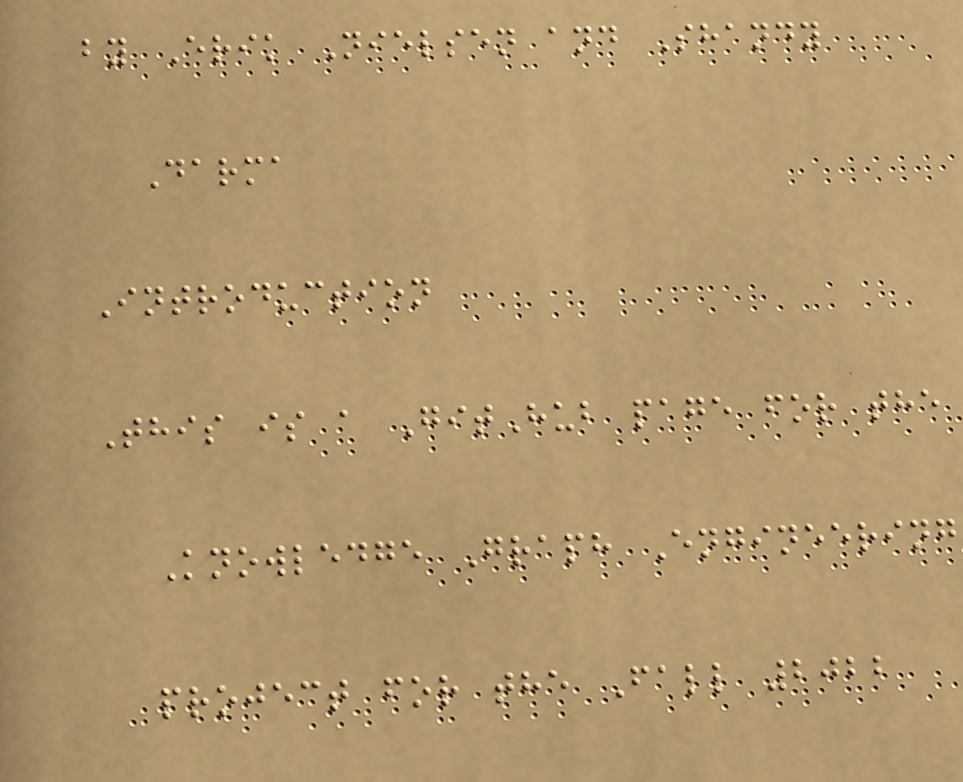by Erik Nielsen and Shandy
Darma
Introduction
This is a GitHub page for the
Knowledge Graph Engineering
project for the Fall 2022
